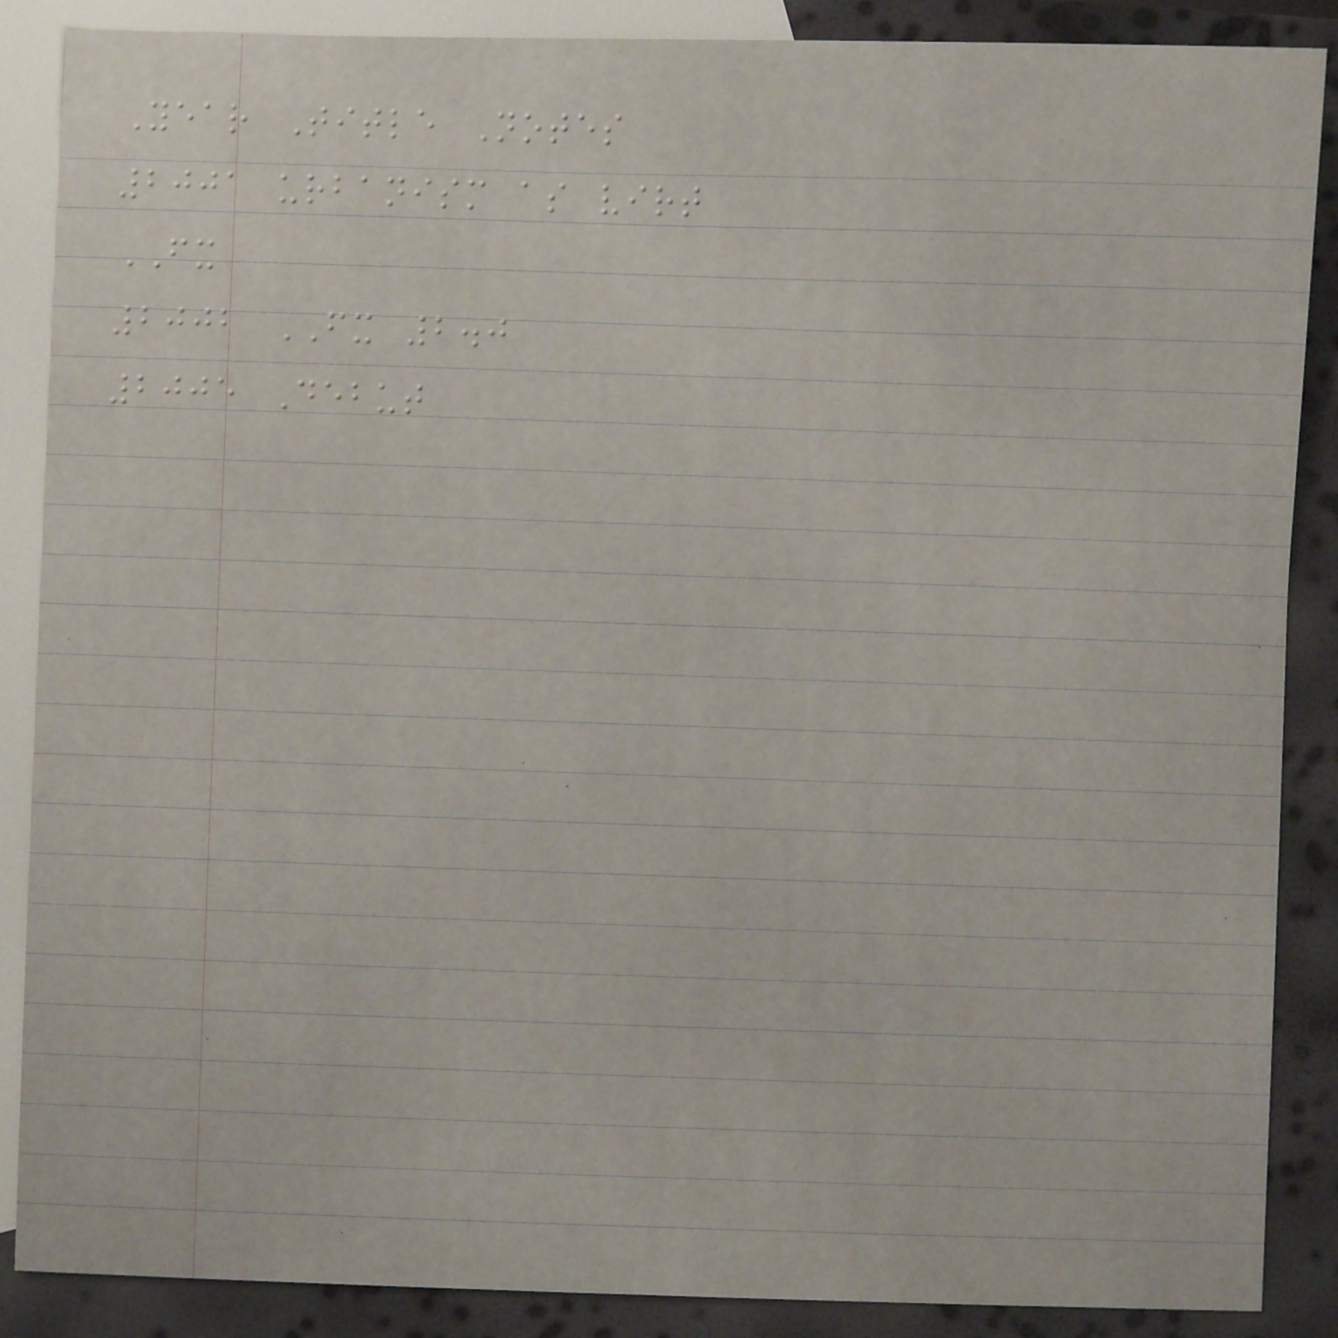Year Title Notes
2001 urbanism as virt
FX
2002 FX 2.0
2005 Debut
